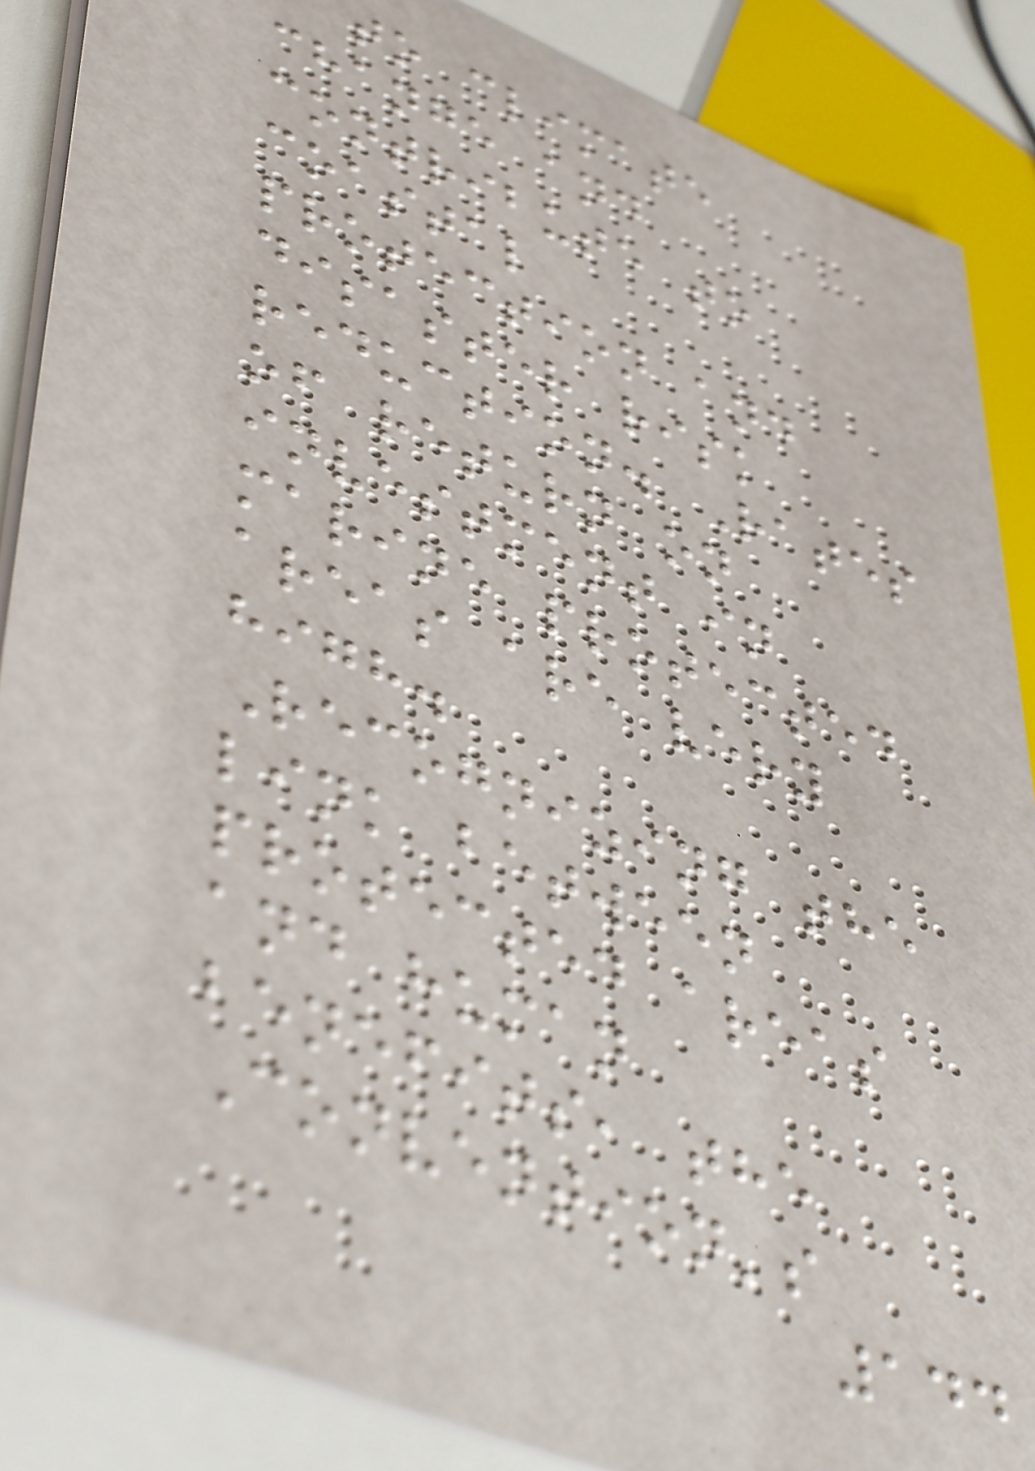to climate
change and
contribute to
coastal
protection and
disaster risk
reduction. Rates
of return on
investment in
marine protected
areas are very
high.
Recognizing the
link between
protected areas
and human
benefits, the
Convention's
144
